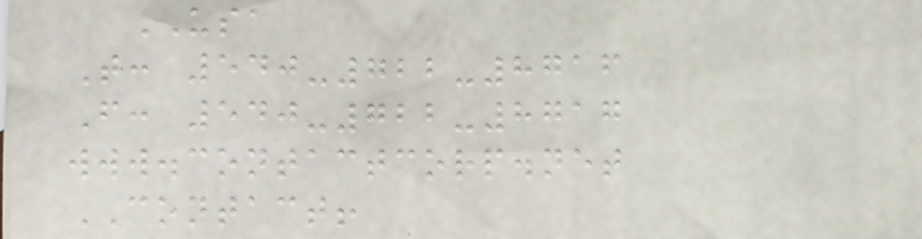USA
T: 540-722-8716
F: 540-722-8717
www.contactcorp.net
CONTACT!
